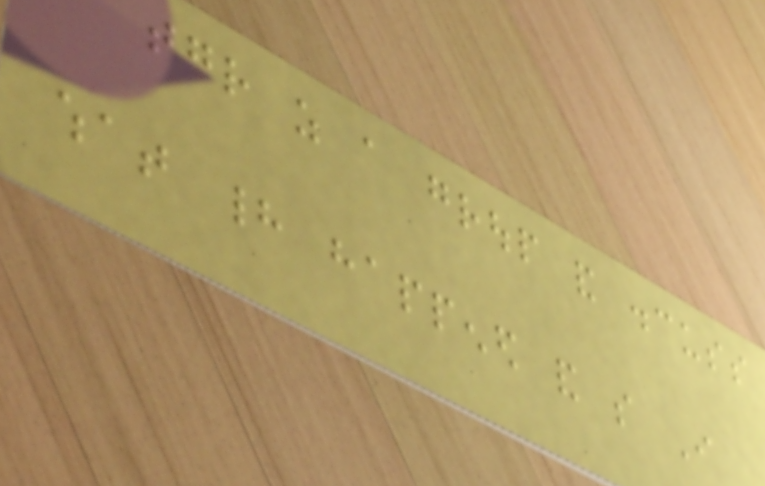together as a group and discuss
what had happened and so I
